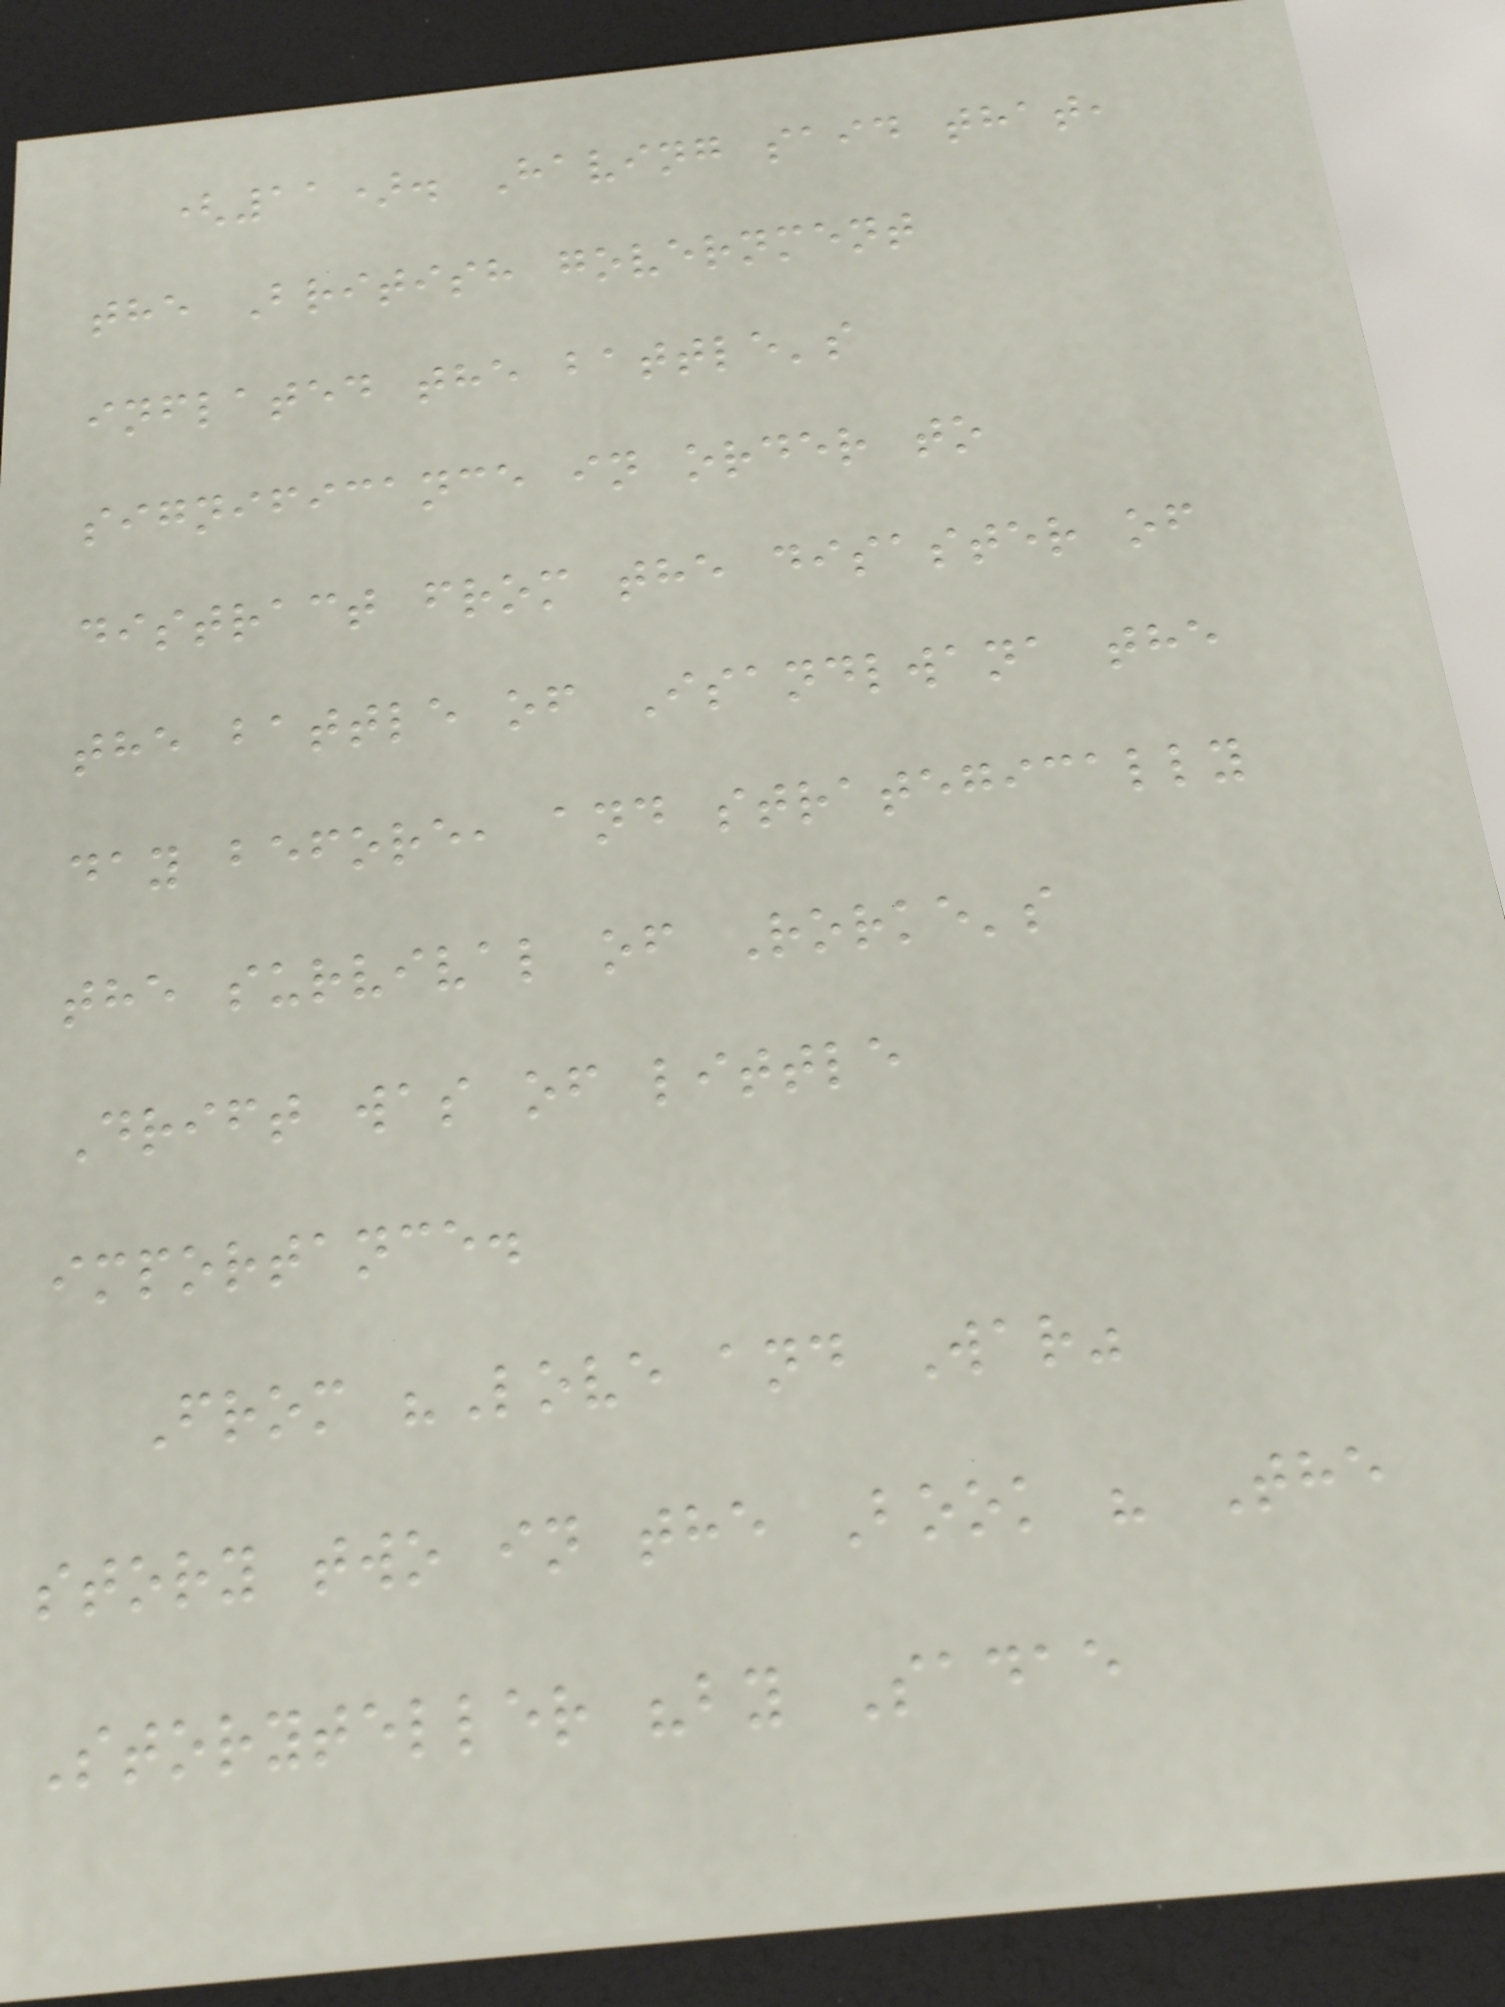(11). Having said that,
the British government
inflated the battle's
significance in order to
distract from the disaster of
the battle of Isandlwana the
day before, and strategically
the survival of Rorke's
Drift was of little
importance.
From "Love and War"
story two in the Book " The
Storyteller "by Sadae
